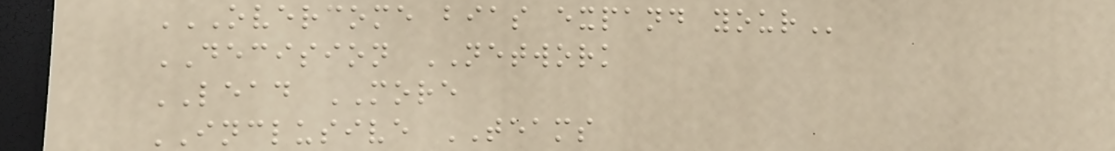OVERCOME BIAS EXPAND YOUR
DECISION NETWORK
LEAD MORE
INCLUSIVE TEAMS
